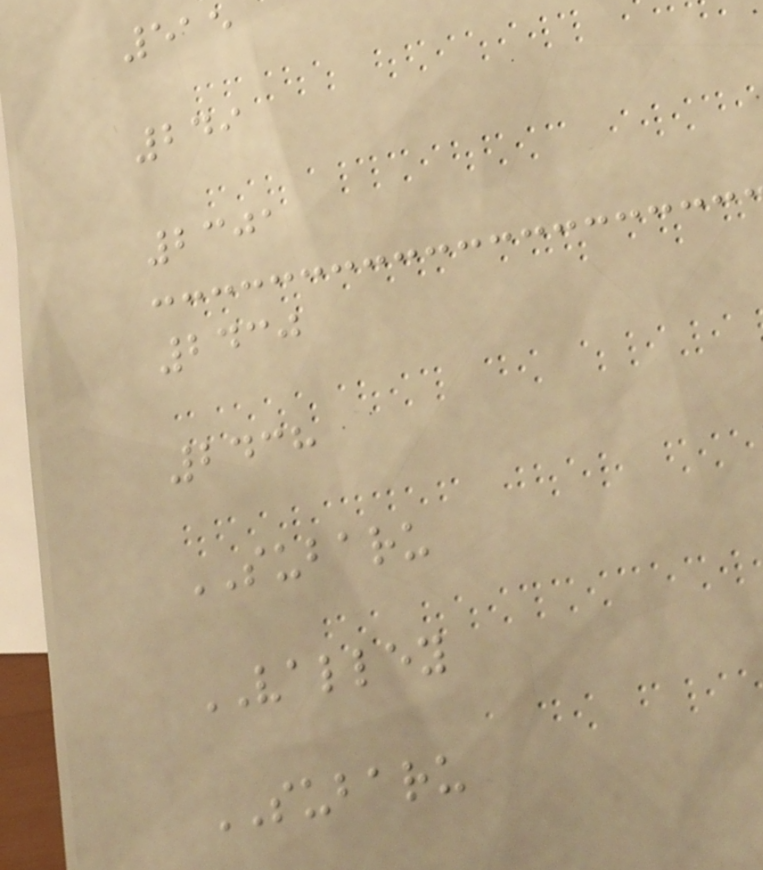515
249
2301
2430
2438
SUBARU
VALLEY
SUBARU
